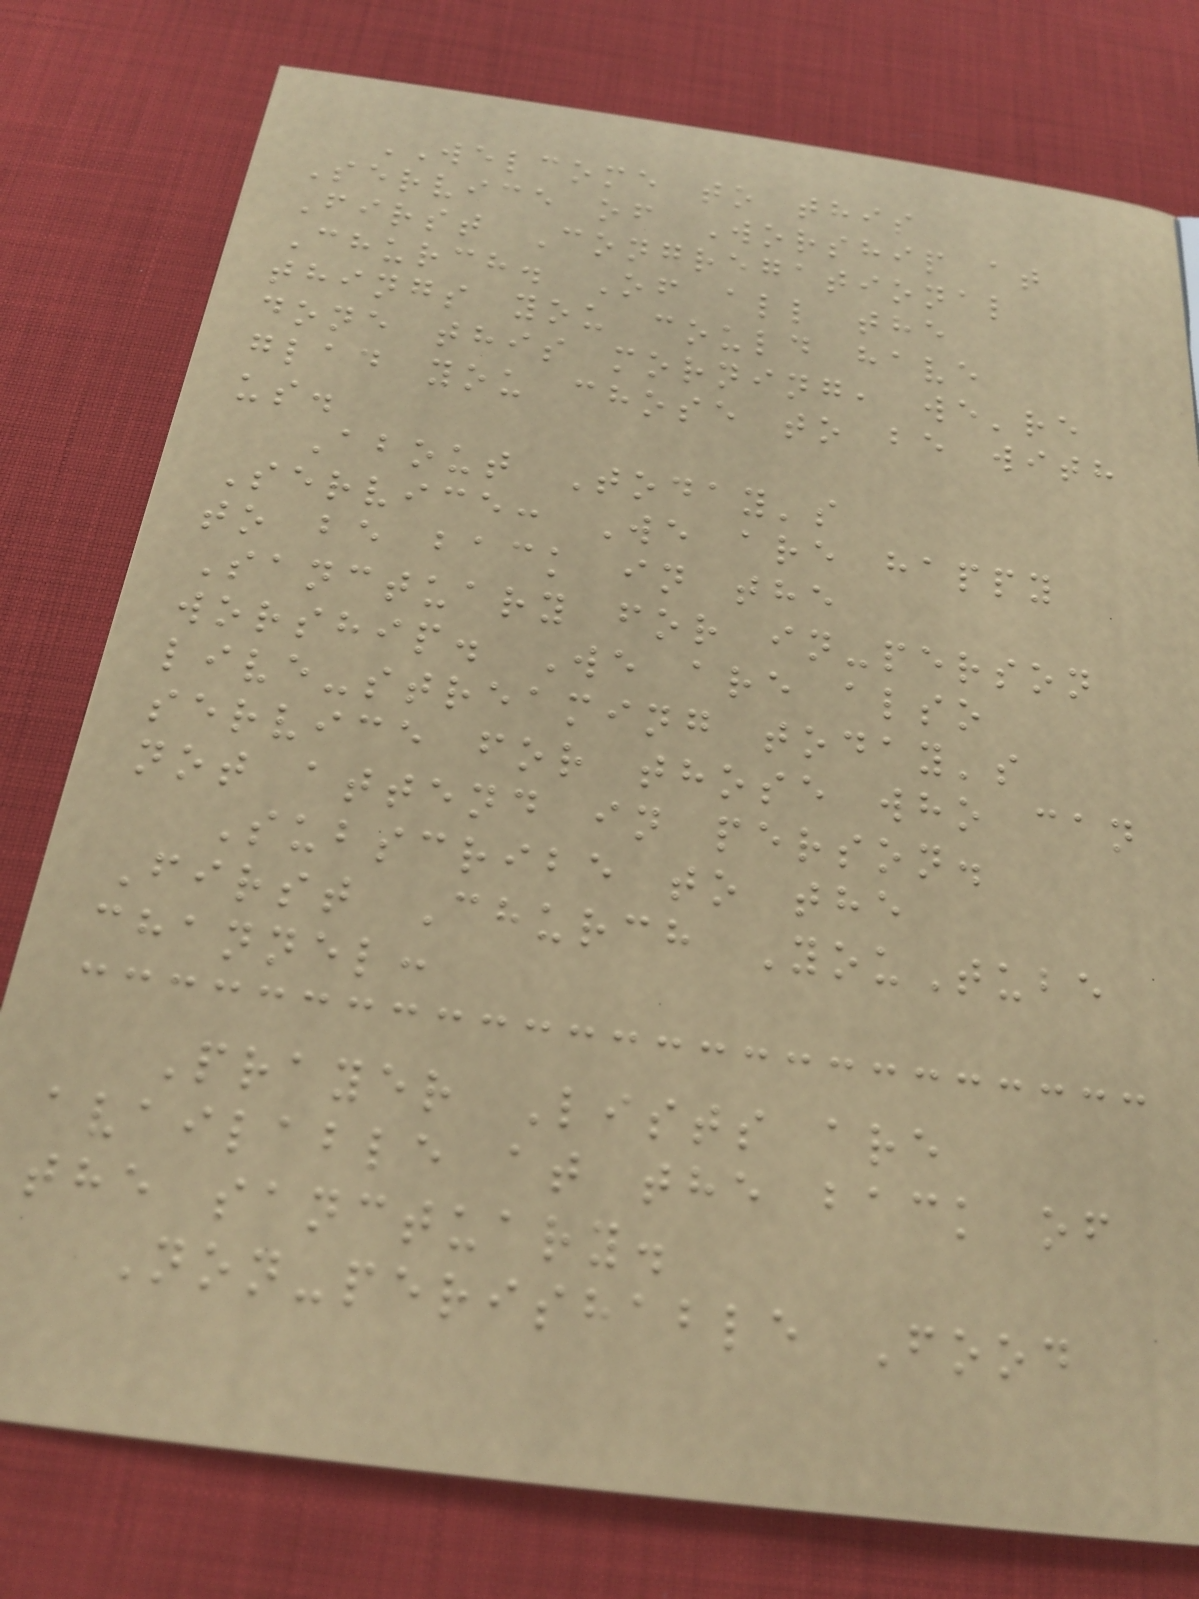WELCOME to this
Service of Worship at
First Congregational
Church. Of all the
things you could have
done this morning, we're
glad you chose to be with
us.
About Today's
Service: We are happy
to be back in the
Sanctuary for in-person
worship. We are also
live-streaming today's
service for those who can
not attend in person.
Subscribe to the
First Church YouTube
channel:
Prayer Lists are
available at the back of
the sanctuary.
Non-perishable Food
